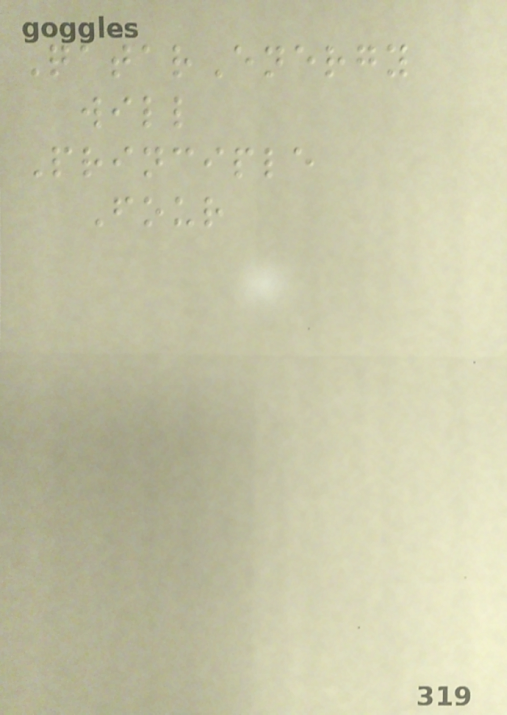QatarEnergy
will
Principle
Four
